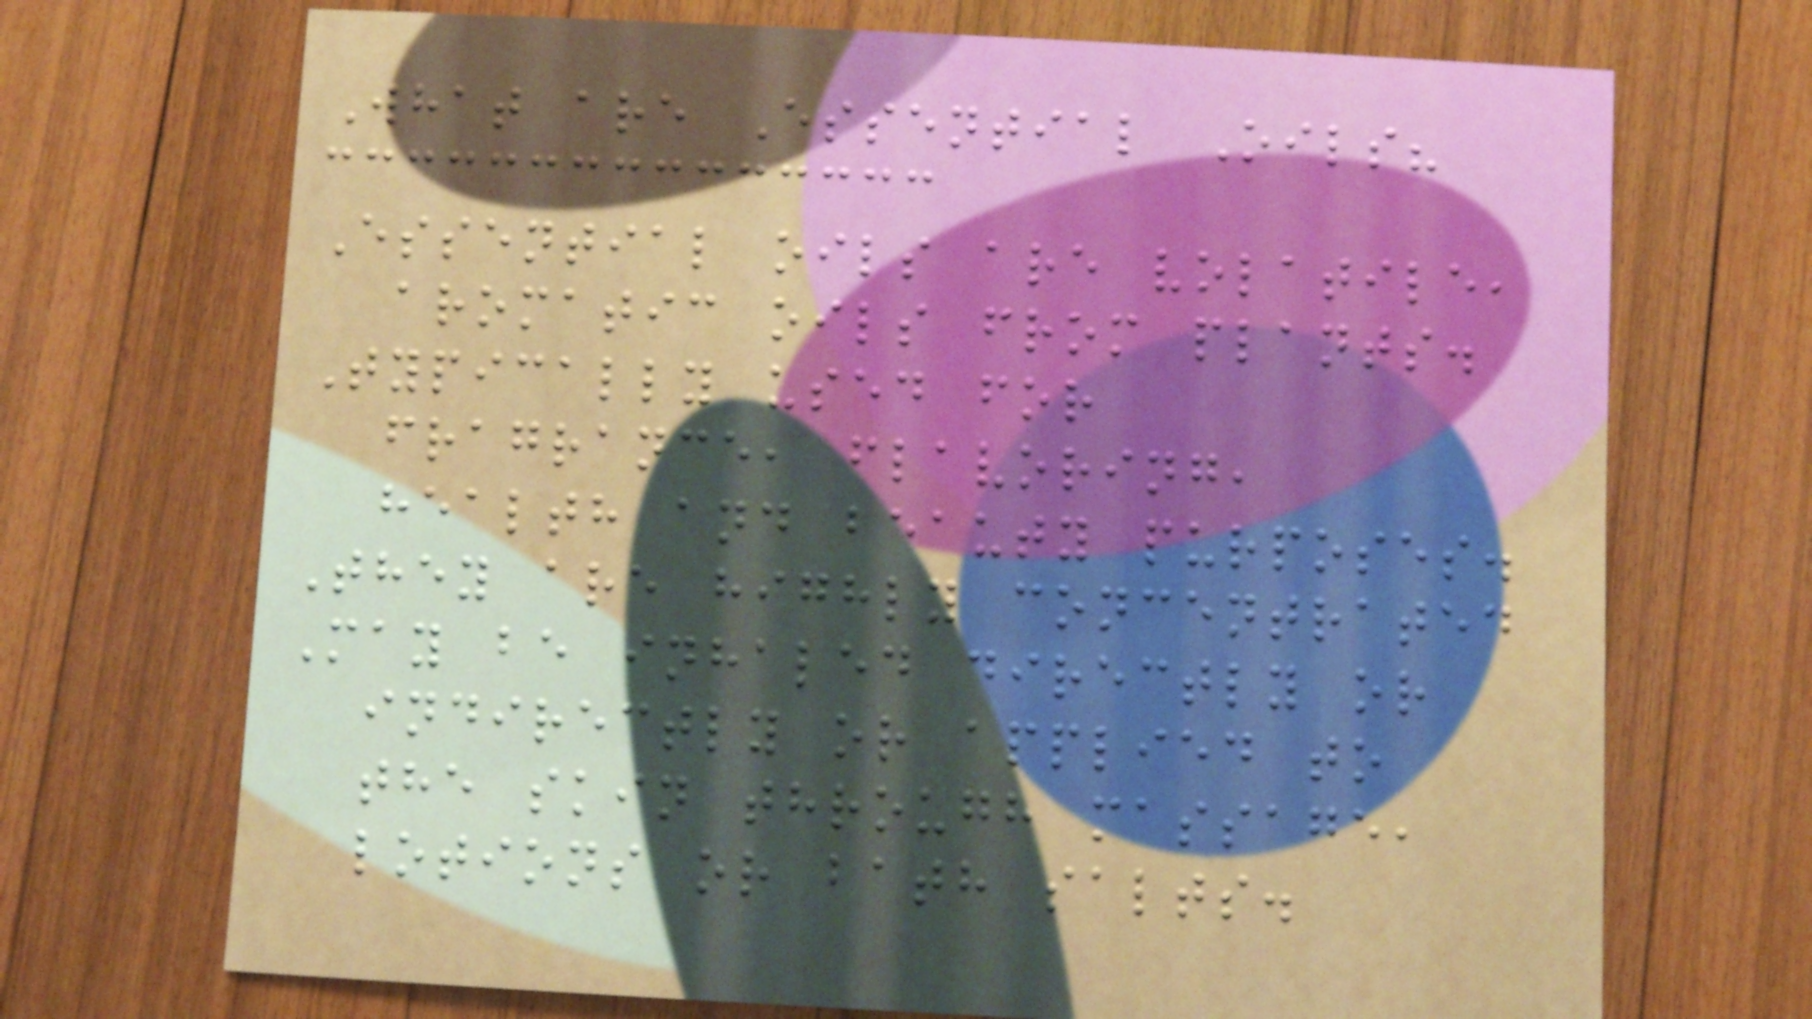What are Essential Oils?
Essential oils are volatile,
aromatic oils from plants.
Typically used for
fragrance, flavoring,
health and beauty purposes.
They are highly concentrated
May be inhaled directly or
indirectly or applied to
the skin through massage,
lotions or bath salts.
